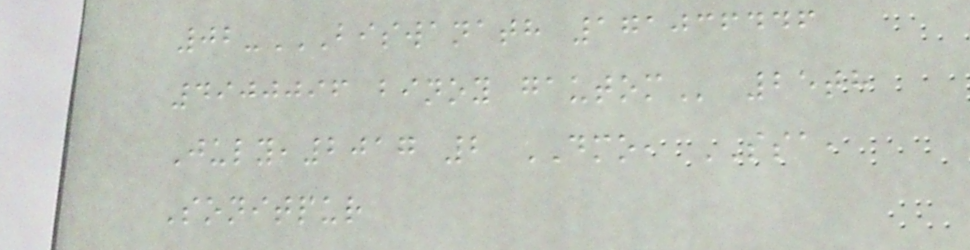02-BISWANATH 171036446
4900096 BINOY GAUTOM 25th
July,2017 2 DMO, SSA,
Sonitpur
